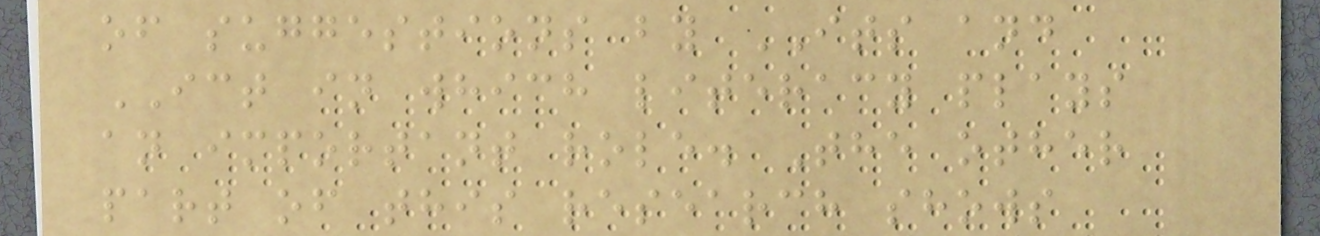of suggestions by ITS and
ICT in which literacy plays
an important role. The other
part of this research shows
